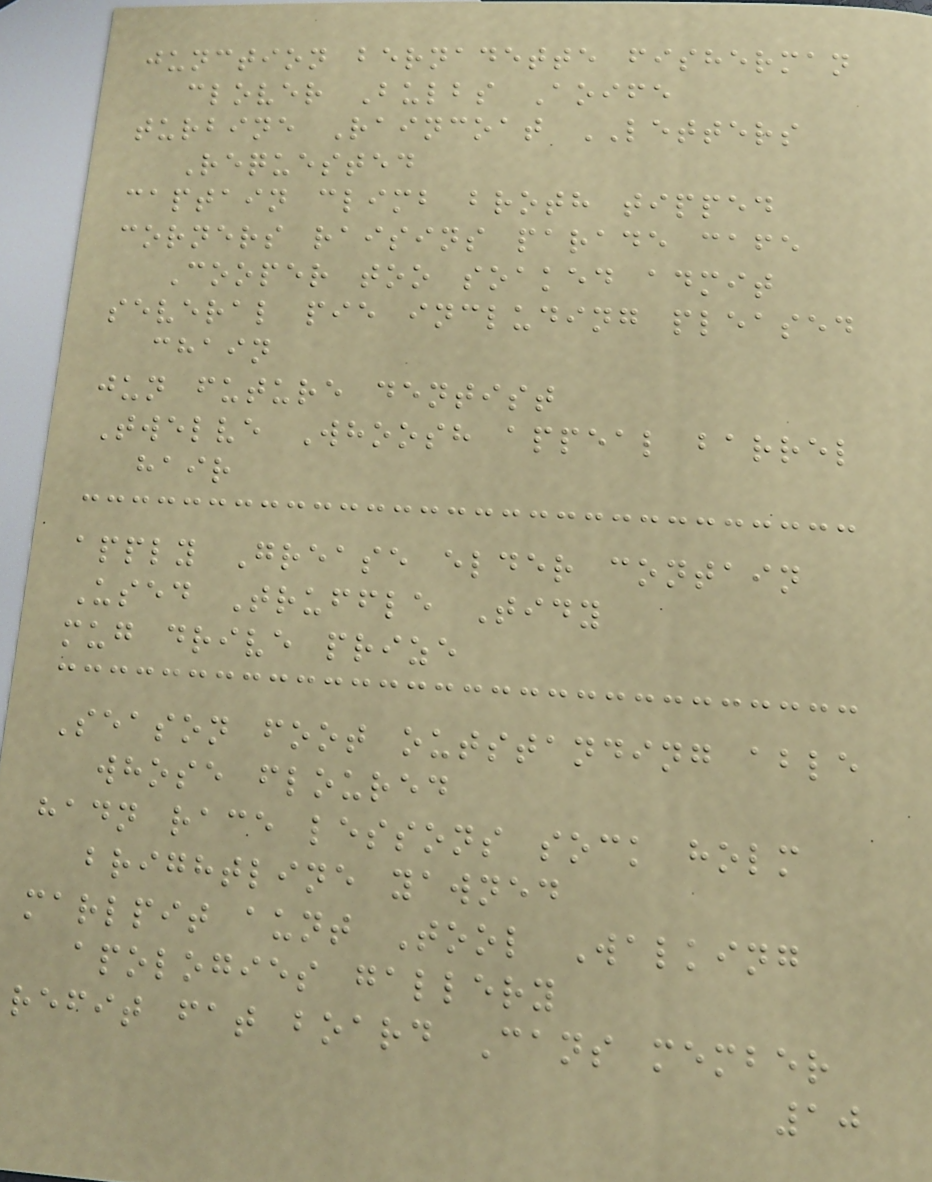junction bernadette fisherman
clover Bulbs Aoife
turbine Raincoat LETTERS
Requested
captain climb broth tipped
corners raisins parade cafe
Cooper too soaked admit
several pie including pleased
chain
jun future dentist
Twelve Whoosh appeal barrel
hair
apply Grease elder contain
Used Truffle Tidy
mug drive prize
Season foot outstanding able
whose floured
hadn race lessons sock holm
brightline yawned
marlpit aunt Tool Walking
apologies gallery
refit fat board Cans member
10
